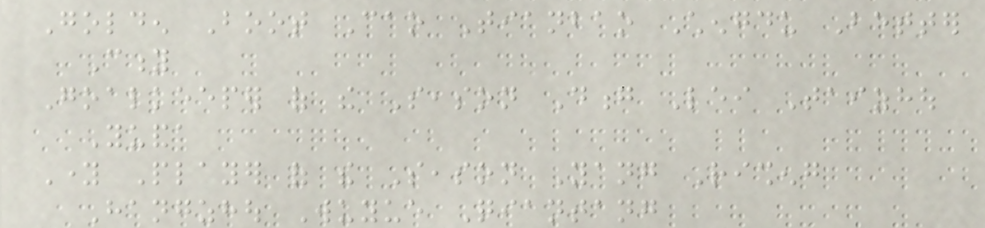Golden Boot Cao Tianbao Chengdu Better
City
Goalkeeper of the Season Dong Lei Taizhou
Yuanda
Young Player of the Season Yang Risheng
Hangzhou Wuyue Qiantang
